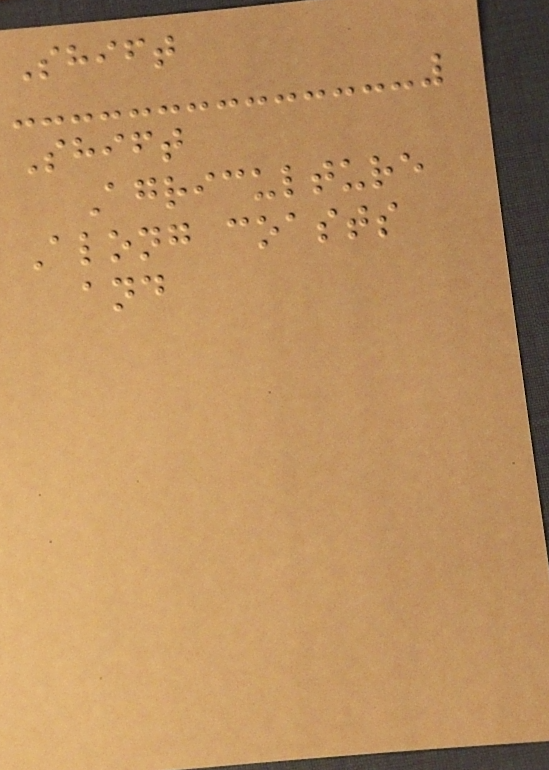Shift
Shift
Agriculture
Along coasts
and
